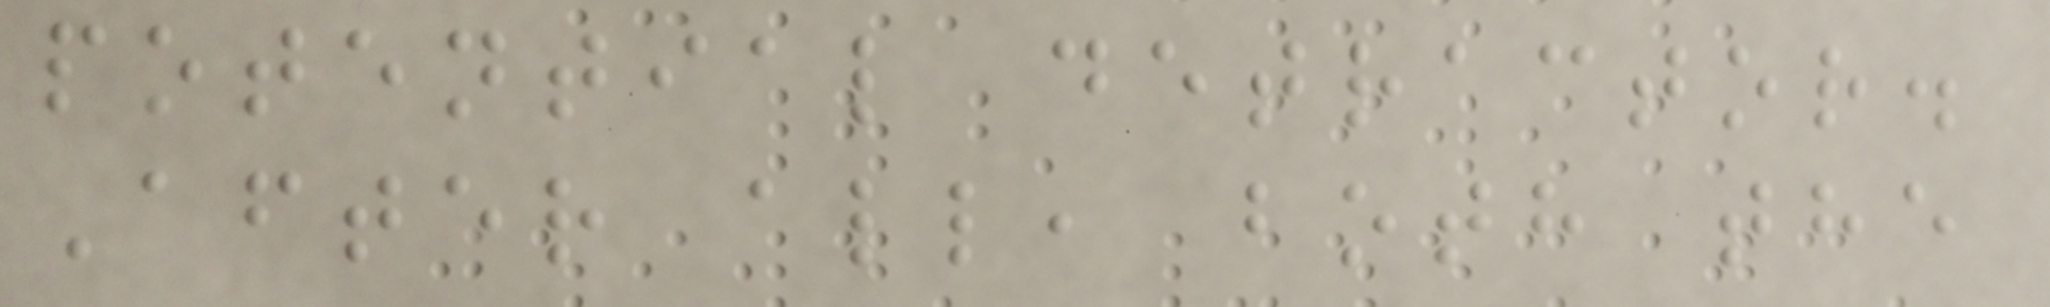potential detractor.
After all, both the
